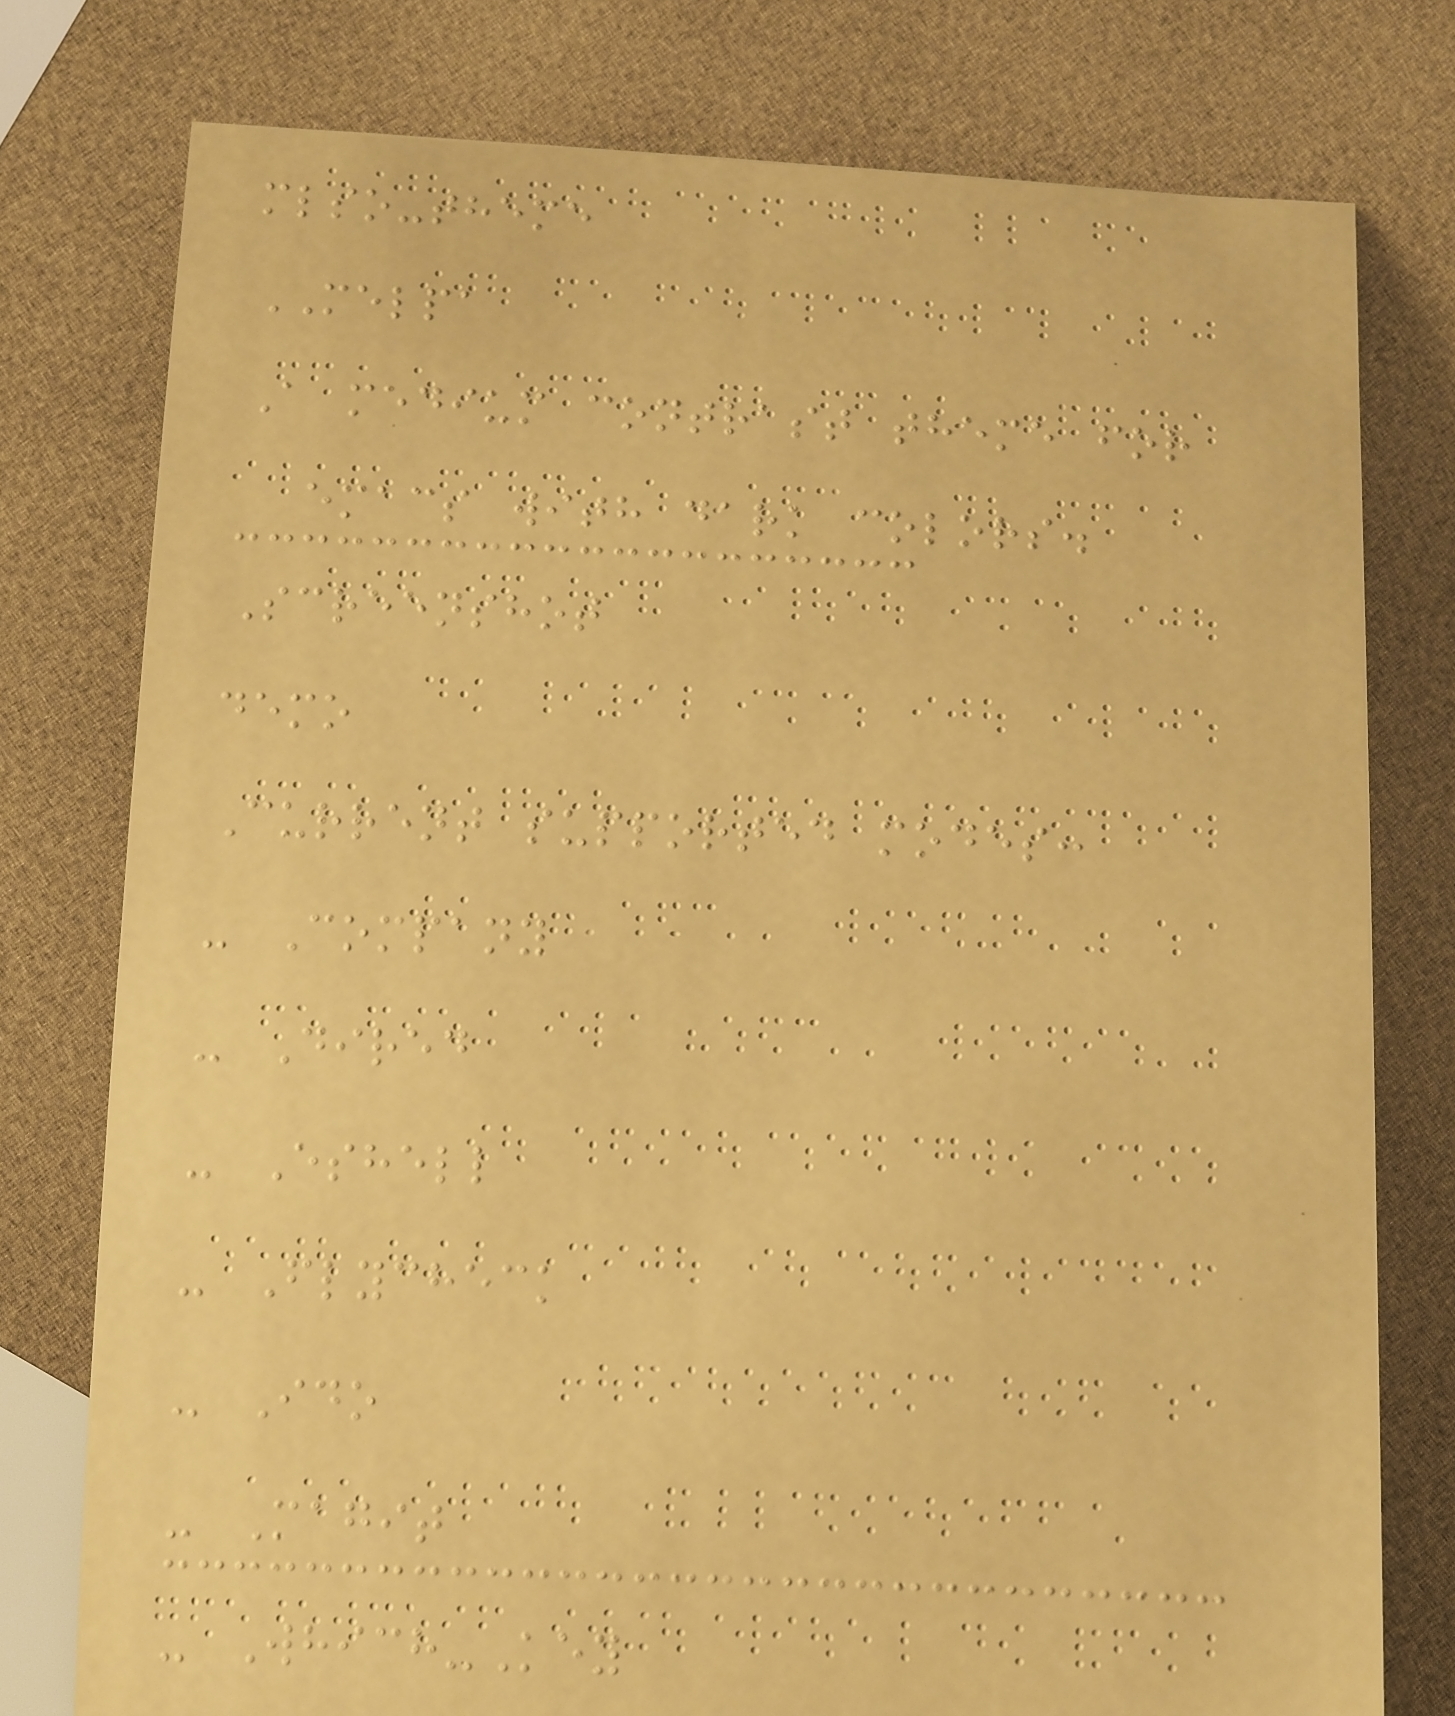mlso-theme
MELPA
A medium contrast theme for
emacs with dark colors.
Screenshot
demo
Current supported modes:
- Company
- Dired
- Eshell
- Flycheck
- Ido
- Magit
- Which-Key
